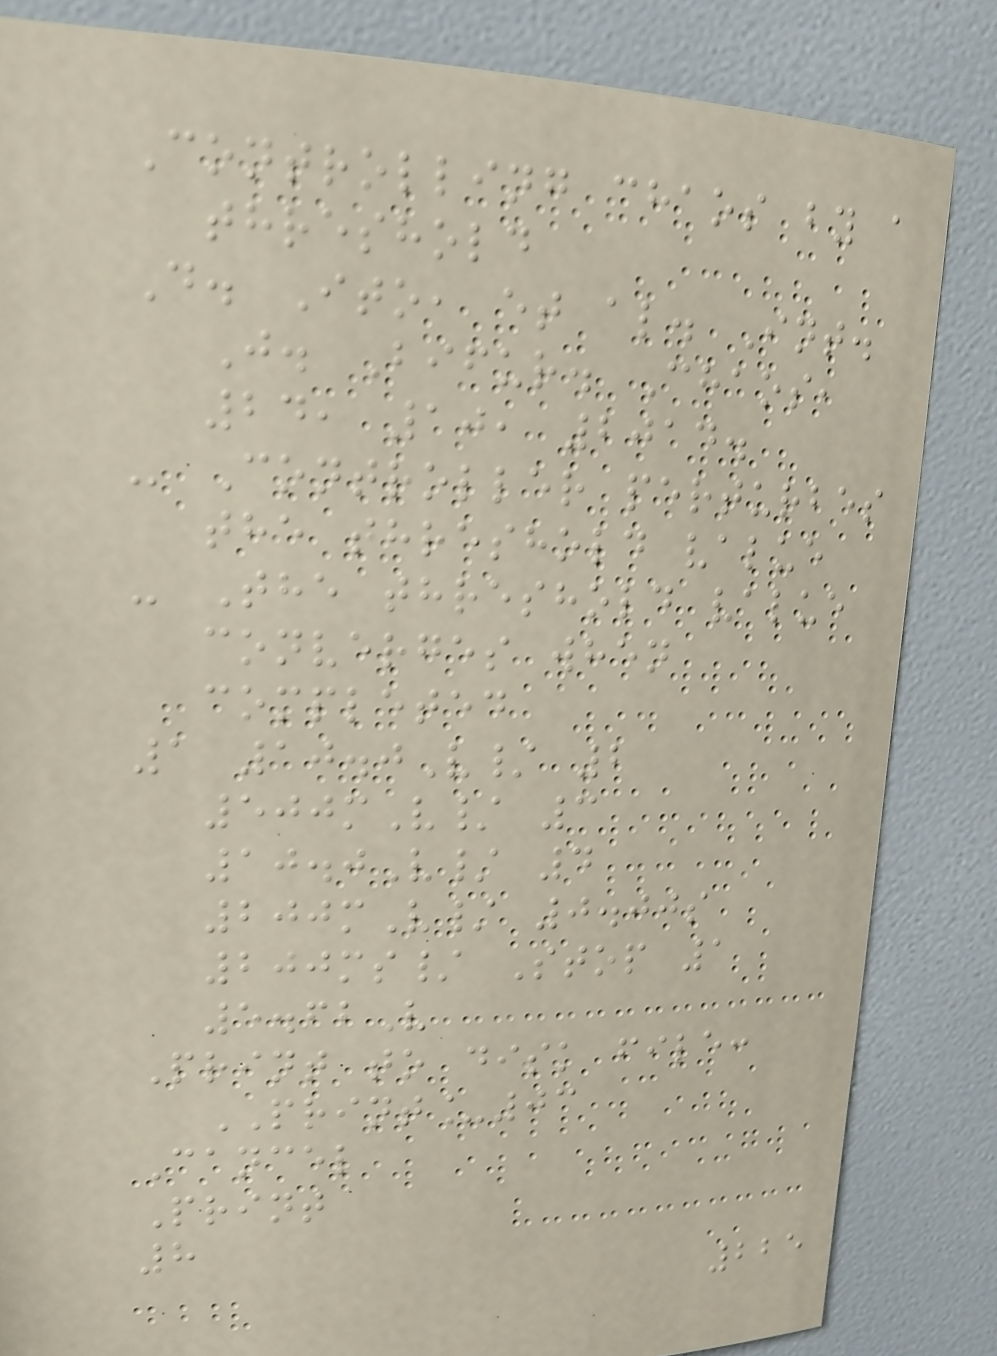Controlling chaos by a
threshold
D. Ito, et al. Int.
J. Bifur. Chaos,
24, 10, 2014.
- Controller perturbes
the threshold value
- The threshold value
converges when
completed
1 10.0V/ 2
500mV/ 3
10.0V/ 4
200mV/ 0.00s
200ms/ Stop 1
5.62V
Print to disk file:
PRINT_03
Cancel
Print
8
225
